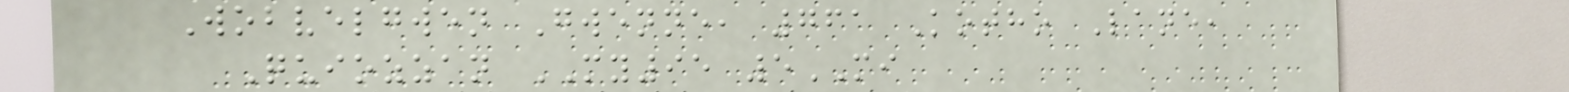Wobvelgwen Gwenne, 761 Kotho Lane,
Quiozzan MY95 5MI
